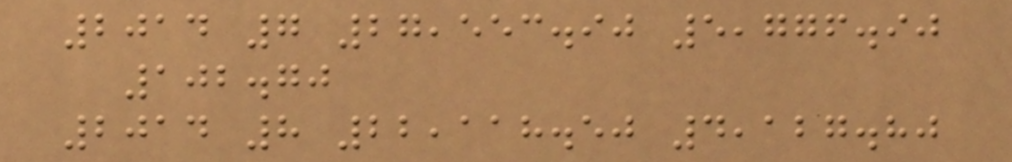2014 7 27,553.90 5,776.90
102.70
2014 8 22,118.50 4,127.80
